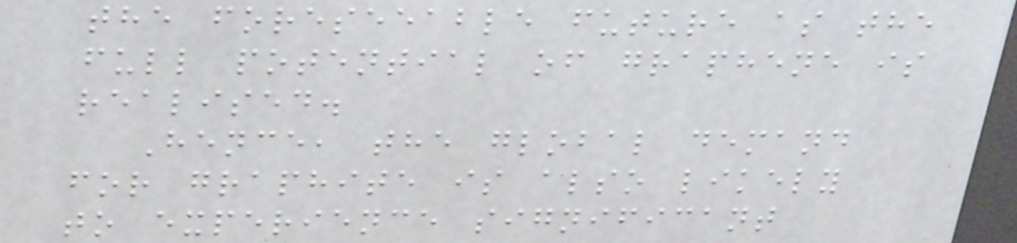the foreseeable future as the
full potential of graphene is
realised.
Hence, the global demand
for graphite is also likely
to experience significant
